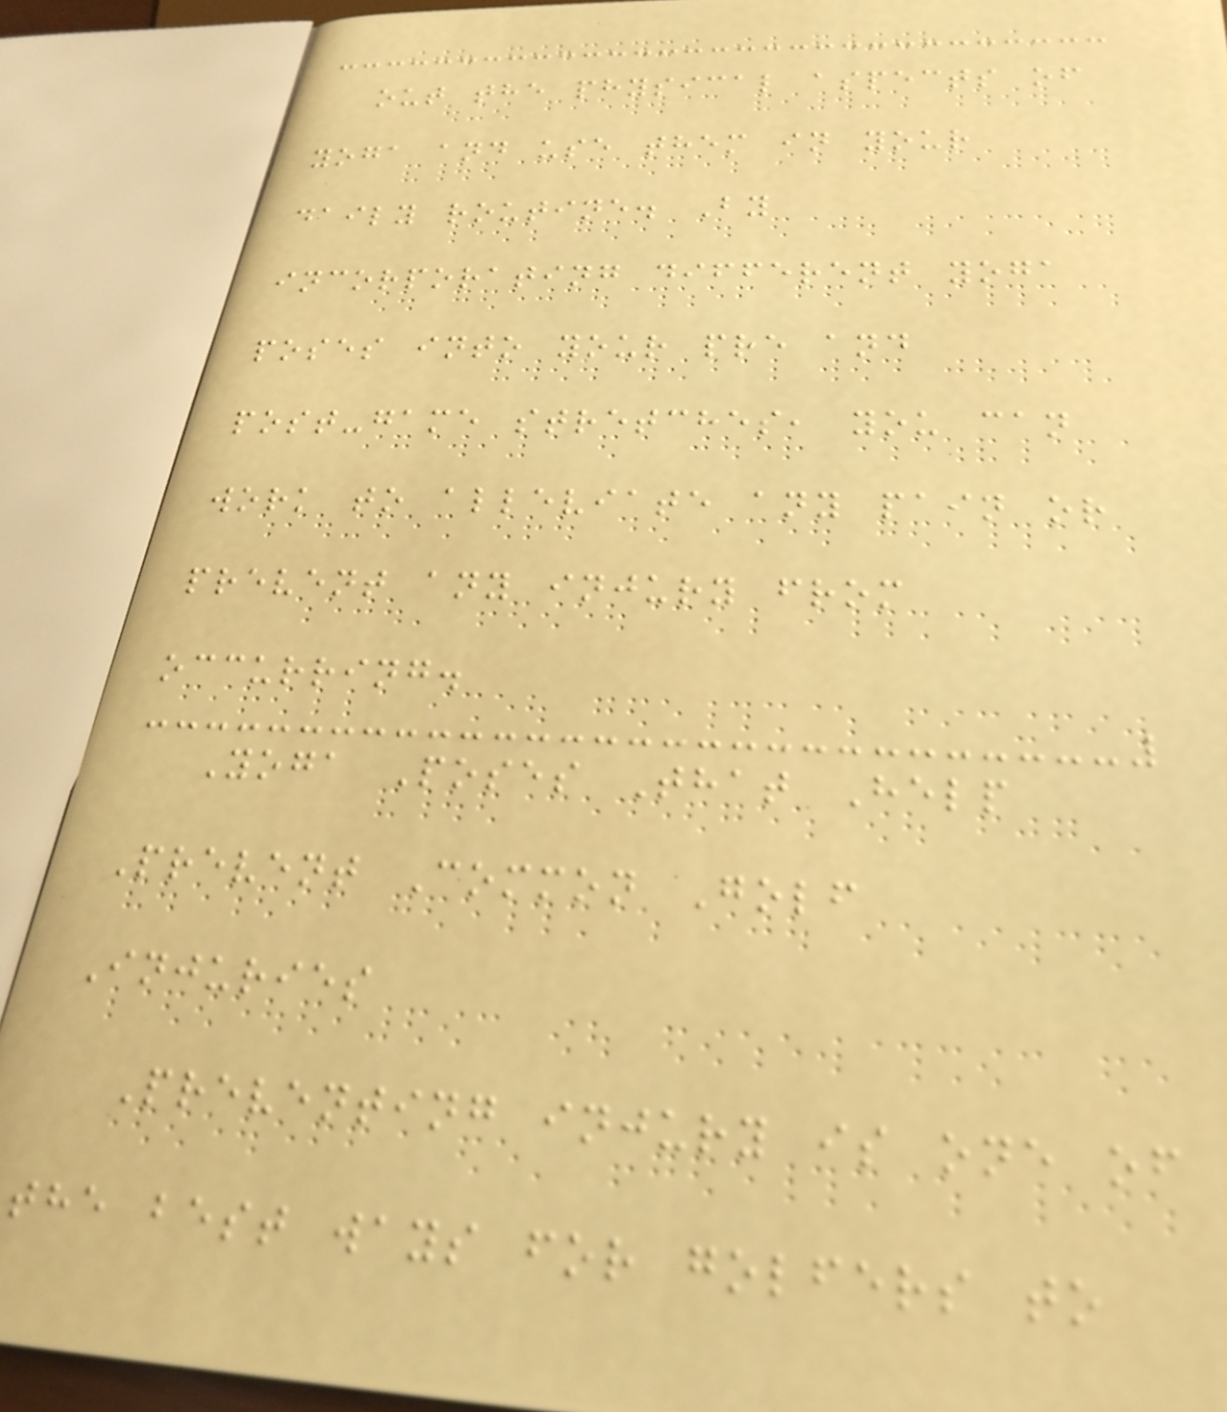out the physical aspects of
yoga and use them in your
daily routine. By
incorporating different yoga
poses into your pre and
post-game stretches, you can
work to alleviate any pain or
prevent any injury from
occurring.
Yoga Poses That Help
Prevent Common Golf
Injuries
Preventing injury is one of
the best ways for golfers to
